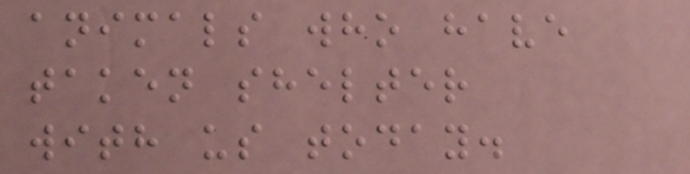animals who have
taken shelter
with us today.
